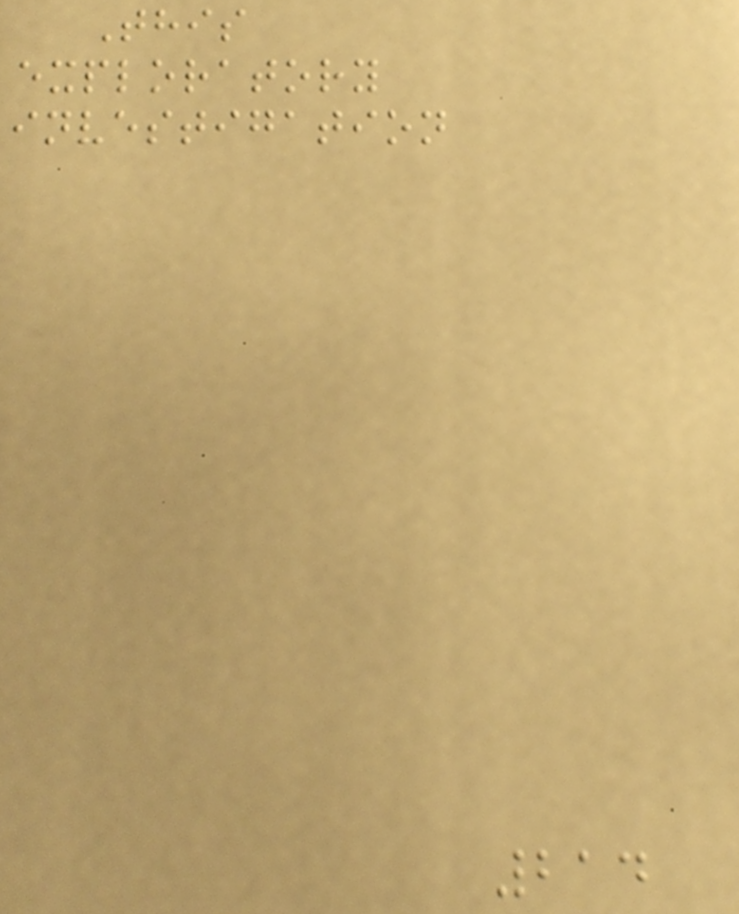This
exploratory
investigation
214
